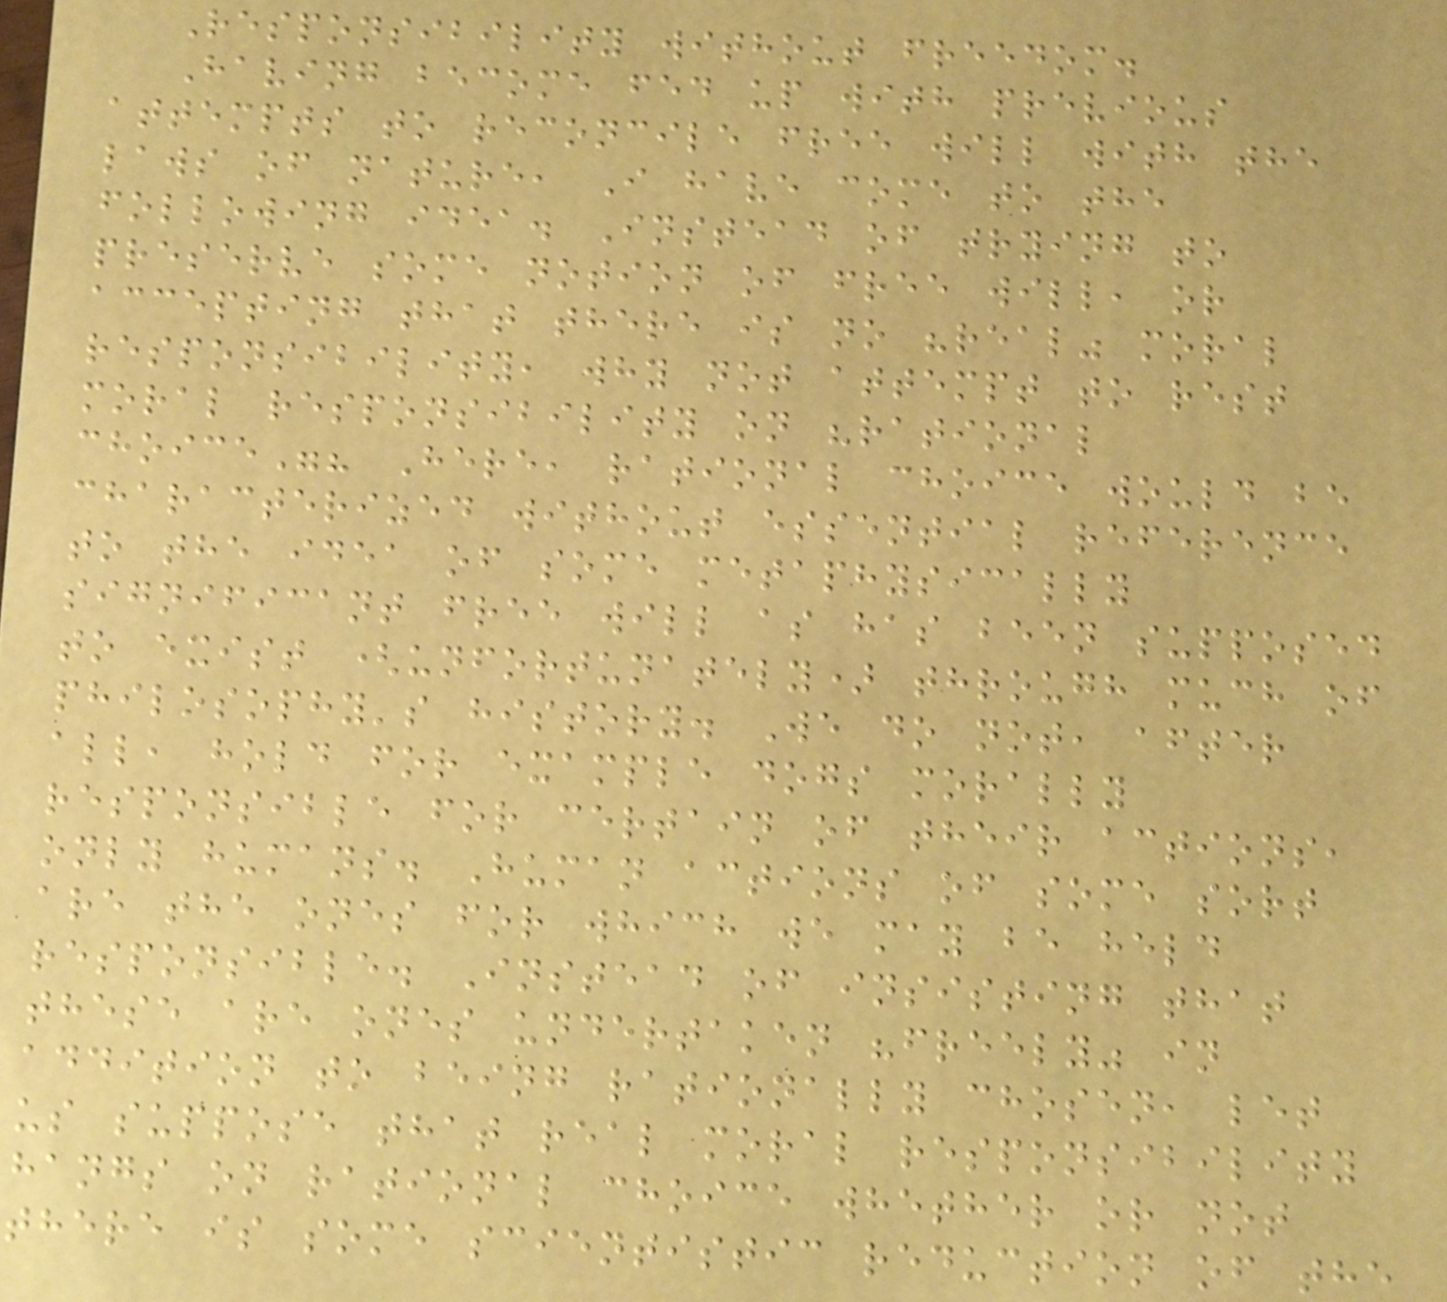Responsibility without freedom.
Having become fed up with previous
attempts to reconcile free will with the
laws of nature, I have come to the
following idea. Instead of trying to
preserve some notion of free will, or
accepting that there is no "real" moral
responsibility, why not attempt to rest
moral responsibility on "rational
choice"? Here, rational choice would be
characterized without essential reference
to the idea of some metaphysically
significant free will as has been supposed
to exist (unfortunately) through much of
philosophy's history. We do not, after
all, hold for example dogs morally
responsible for certain of their actions,
only humans. Human actions of some sort
are the ones for which we may be held
responsible. Instead of insisting that
these are ones undertaken "freely" in
addition to being rationally chosen, let
us suppose that real moral responsibility
hangs on rational choice whether or not
there is some scientistic reduction of the
